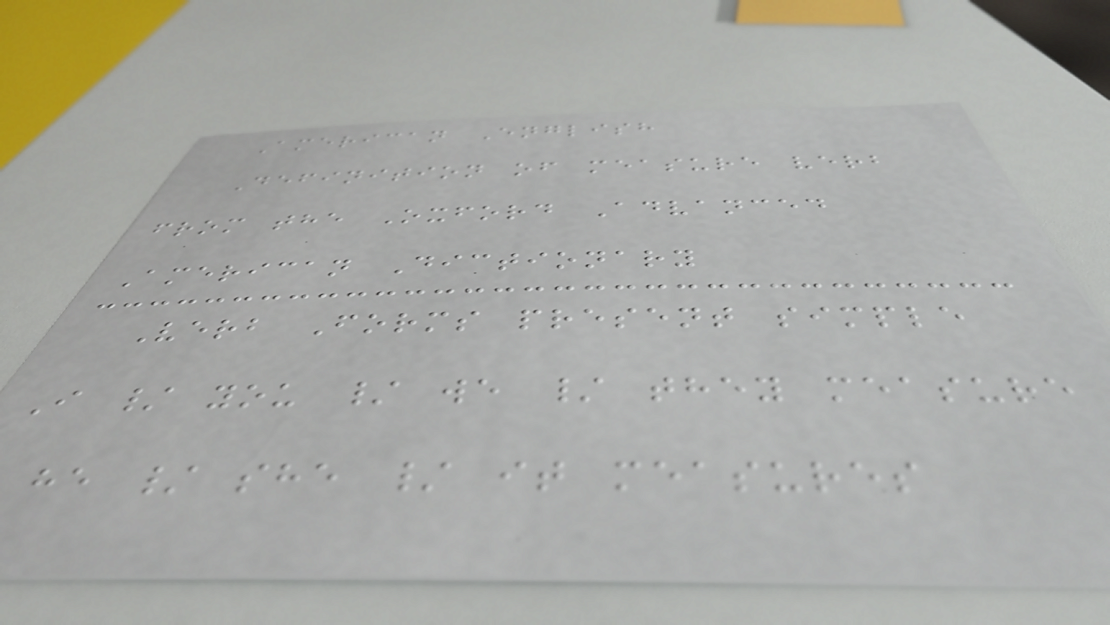American English
Definition of measure verb
from the Oxford Advanced
American Dictionary
Verb Forms present simple
I / you / we / they measure
he / she / it measures
